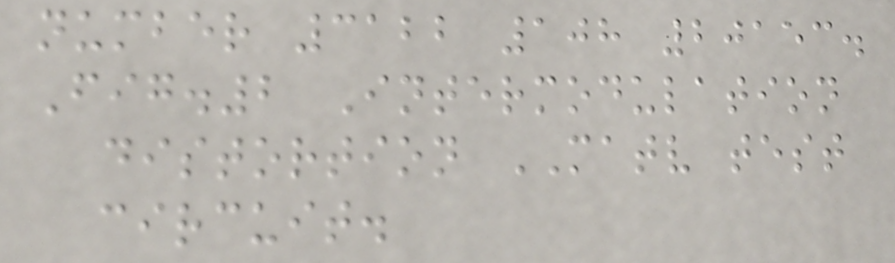number 3122 108 20153.
Fig.2 Intermodulation
distortion MATV test
circuit.
